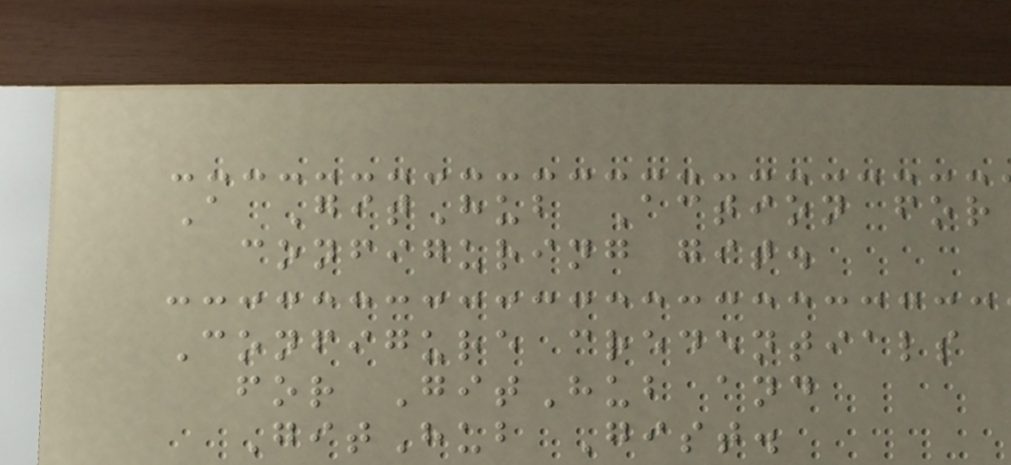A GitHub Action for
configuring git.
Configure credentials
for GitHub and
GitHub Gist.
